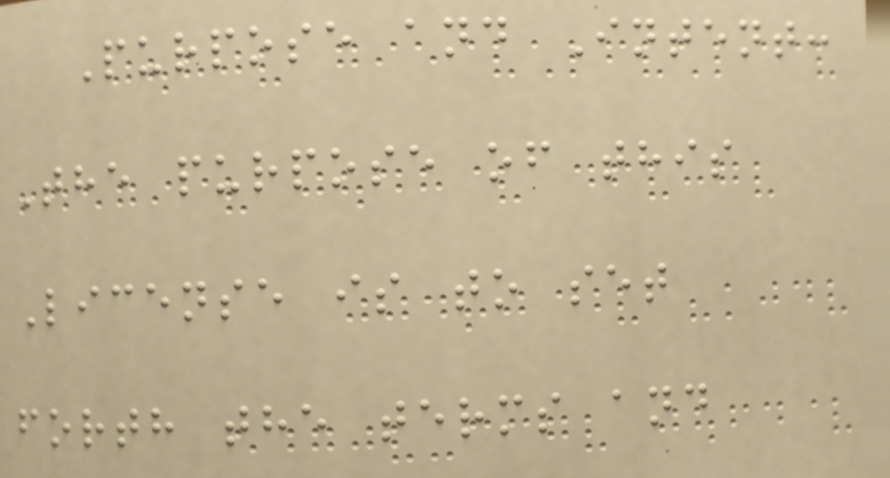Purpose and Intent:
The purpose of this
License is to set
forth the terms and
